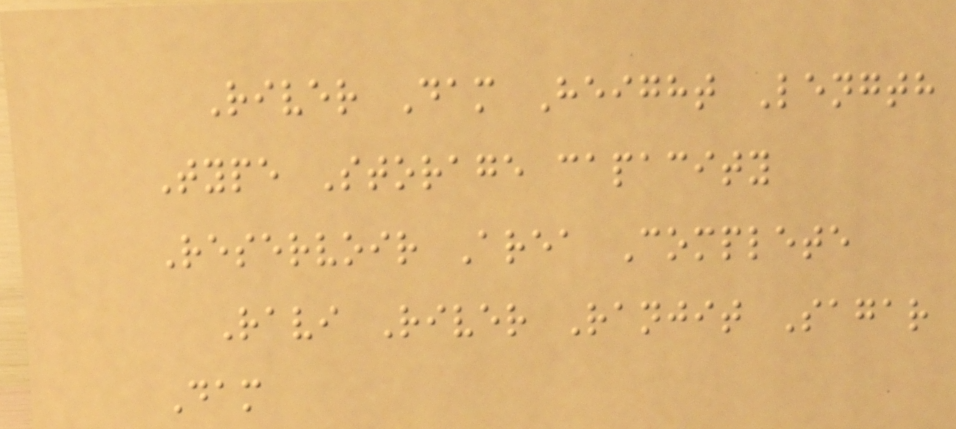River Dam Height Length
Type Storage capacity
Reservoir Area Complete
Ravi River Ranjit Sagar
Dam
